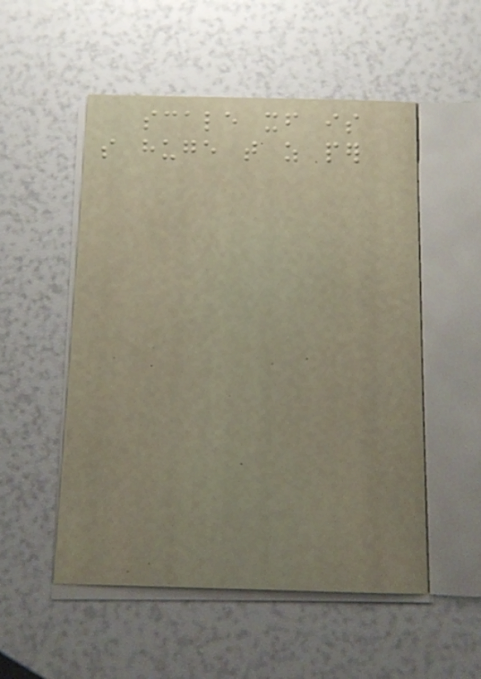scale itself is
so huge that as per
